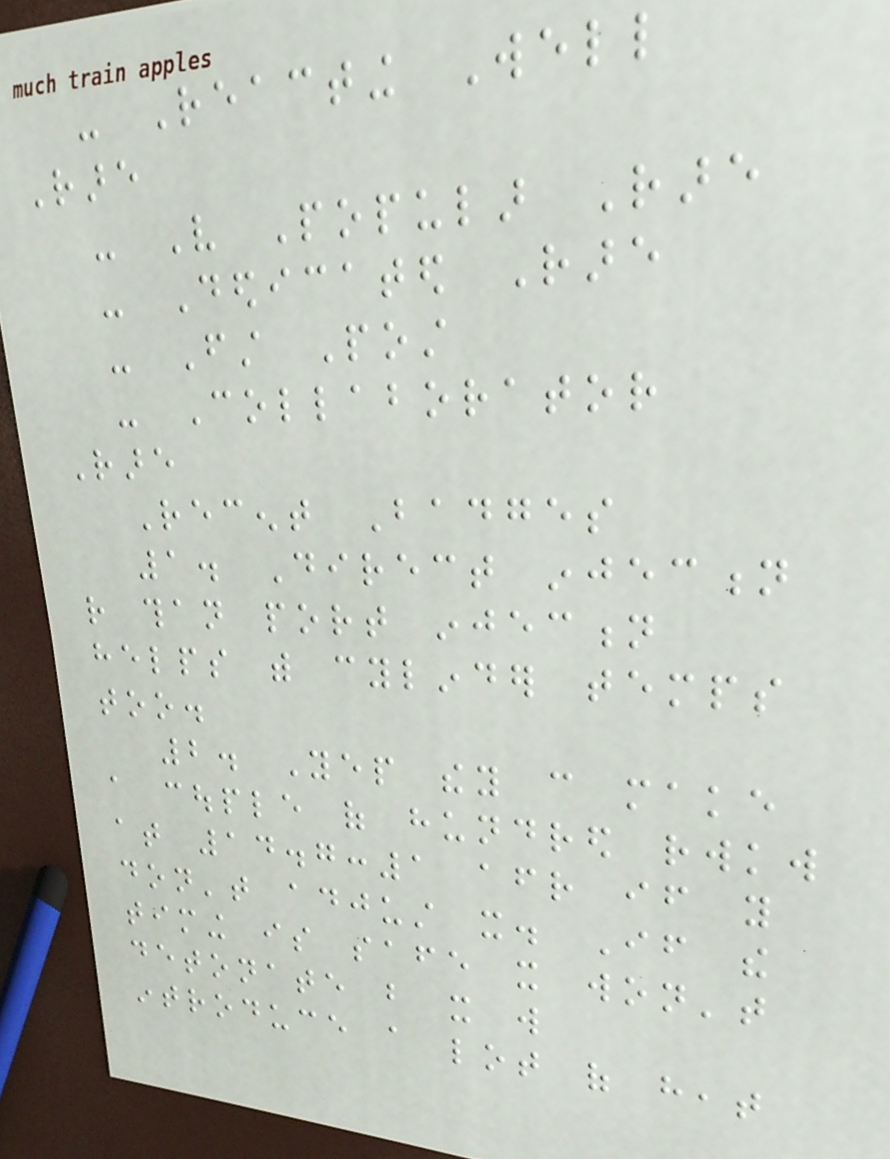- Reacting Well
Rare
- Very Popular Rare
- Dedicated Rare
- First Post
- Collaborator
Rare
Recent Badges
1. Direct injection
rather than port injection
helps with cylinder temps
too.
2. Yep they can make
a couple of hundred rwkw
at 14.7:1 afr if you
don't adjust it. If the
timing is safe it won't
detonate but it will
introduce a lot of heat
